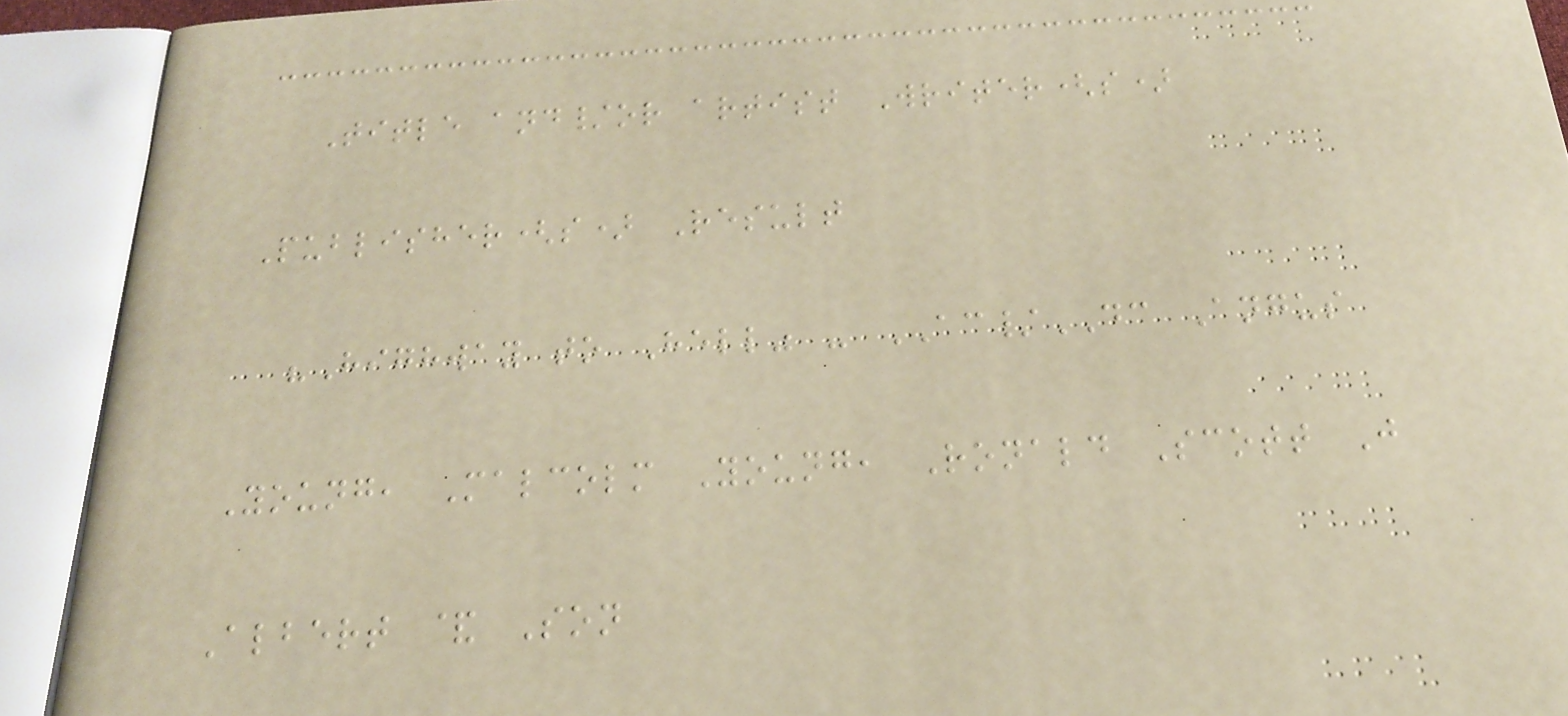Title and/or artist Writer(s)
Publisher(s) Result
"Highway to Hell" - AC/DC Angus
Young, Malcolm Young, Ronald Scott J
Albert & Son
